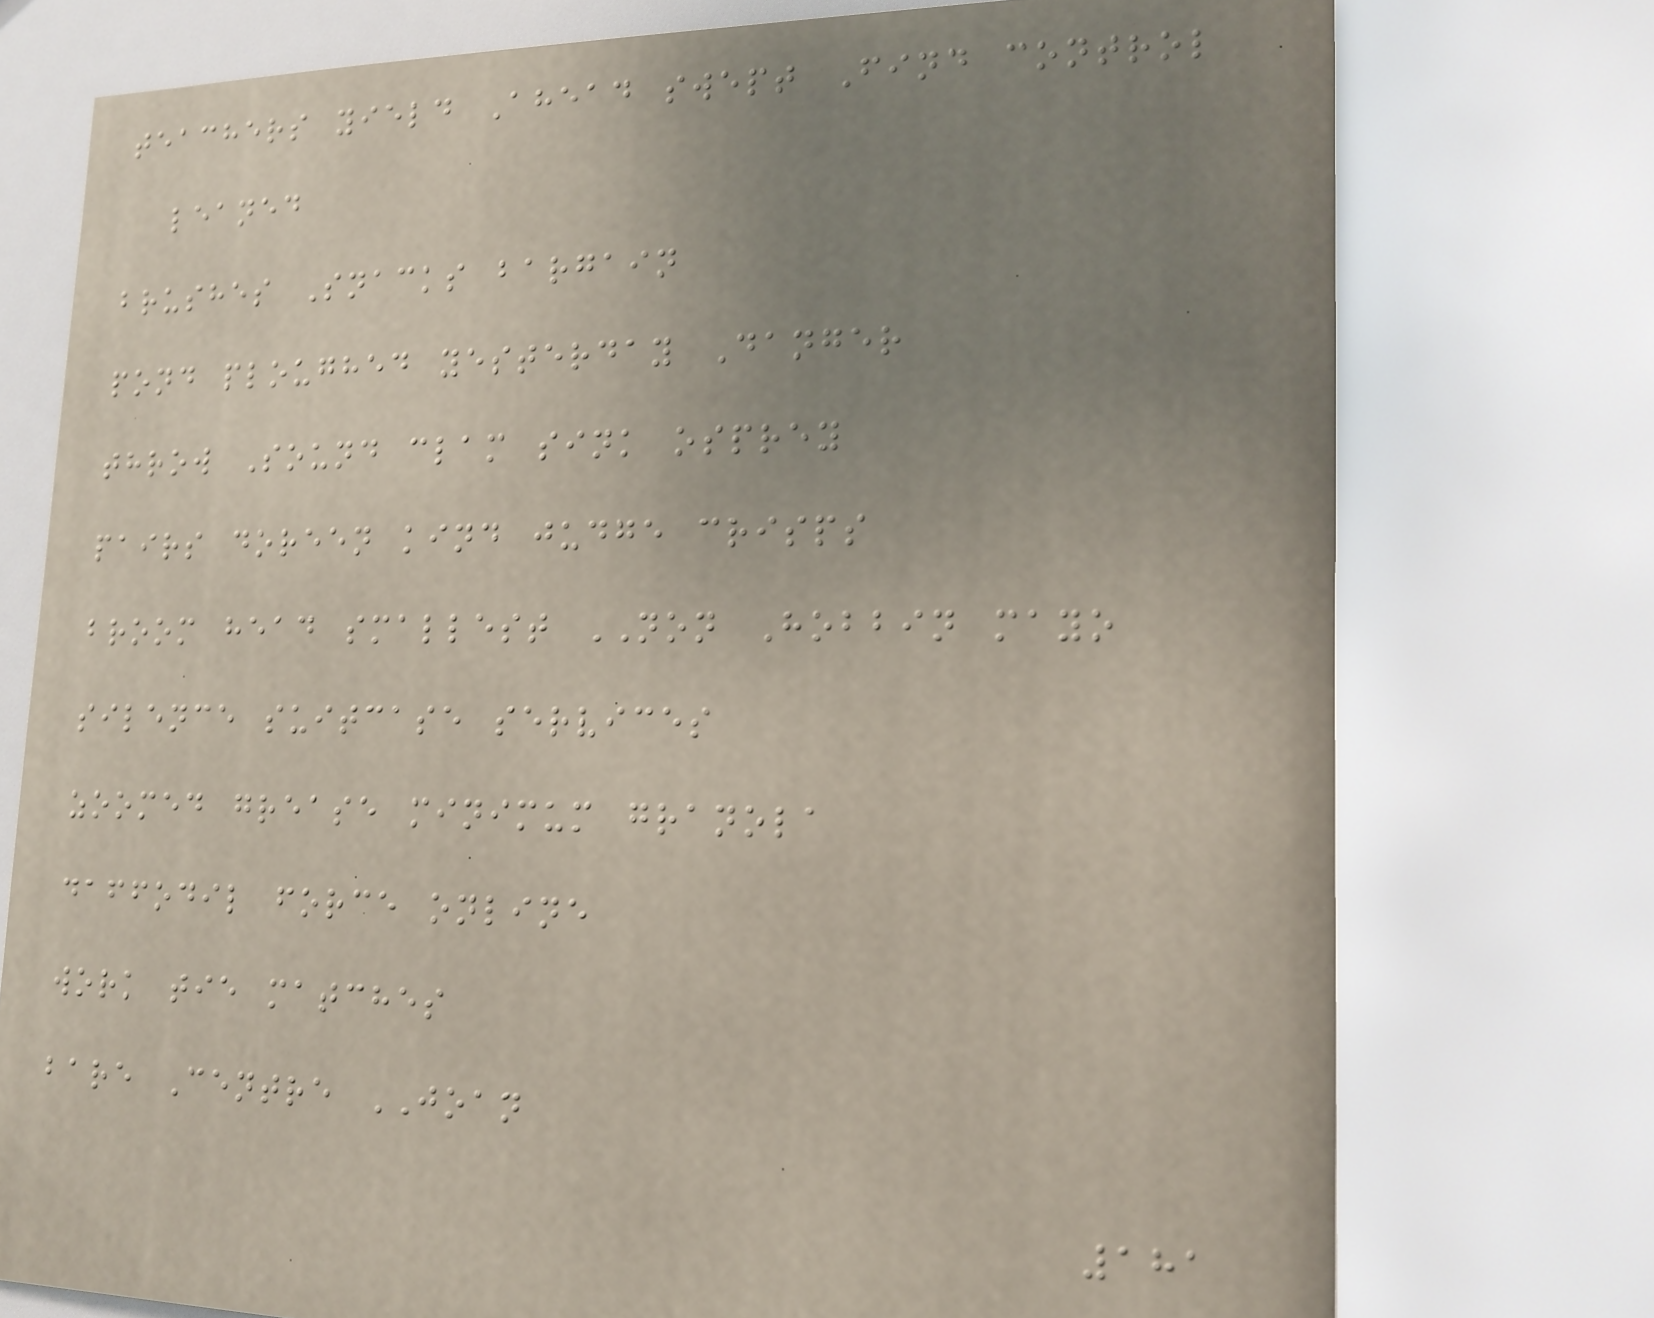teachers yield Ahead swept Find control
leaned
brushes Snacks bargain
pond ploughed yesterday Danger
throw Sound clam sink osprey
pairs doreen kind judge crisps
broom head smallest NON Hobbin mayo
silence suitcase services
zoomed grease minimum granola
daffodil force online
work tie matches
bare Centre JOAN
181
